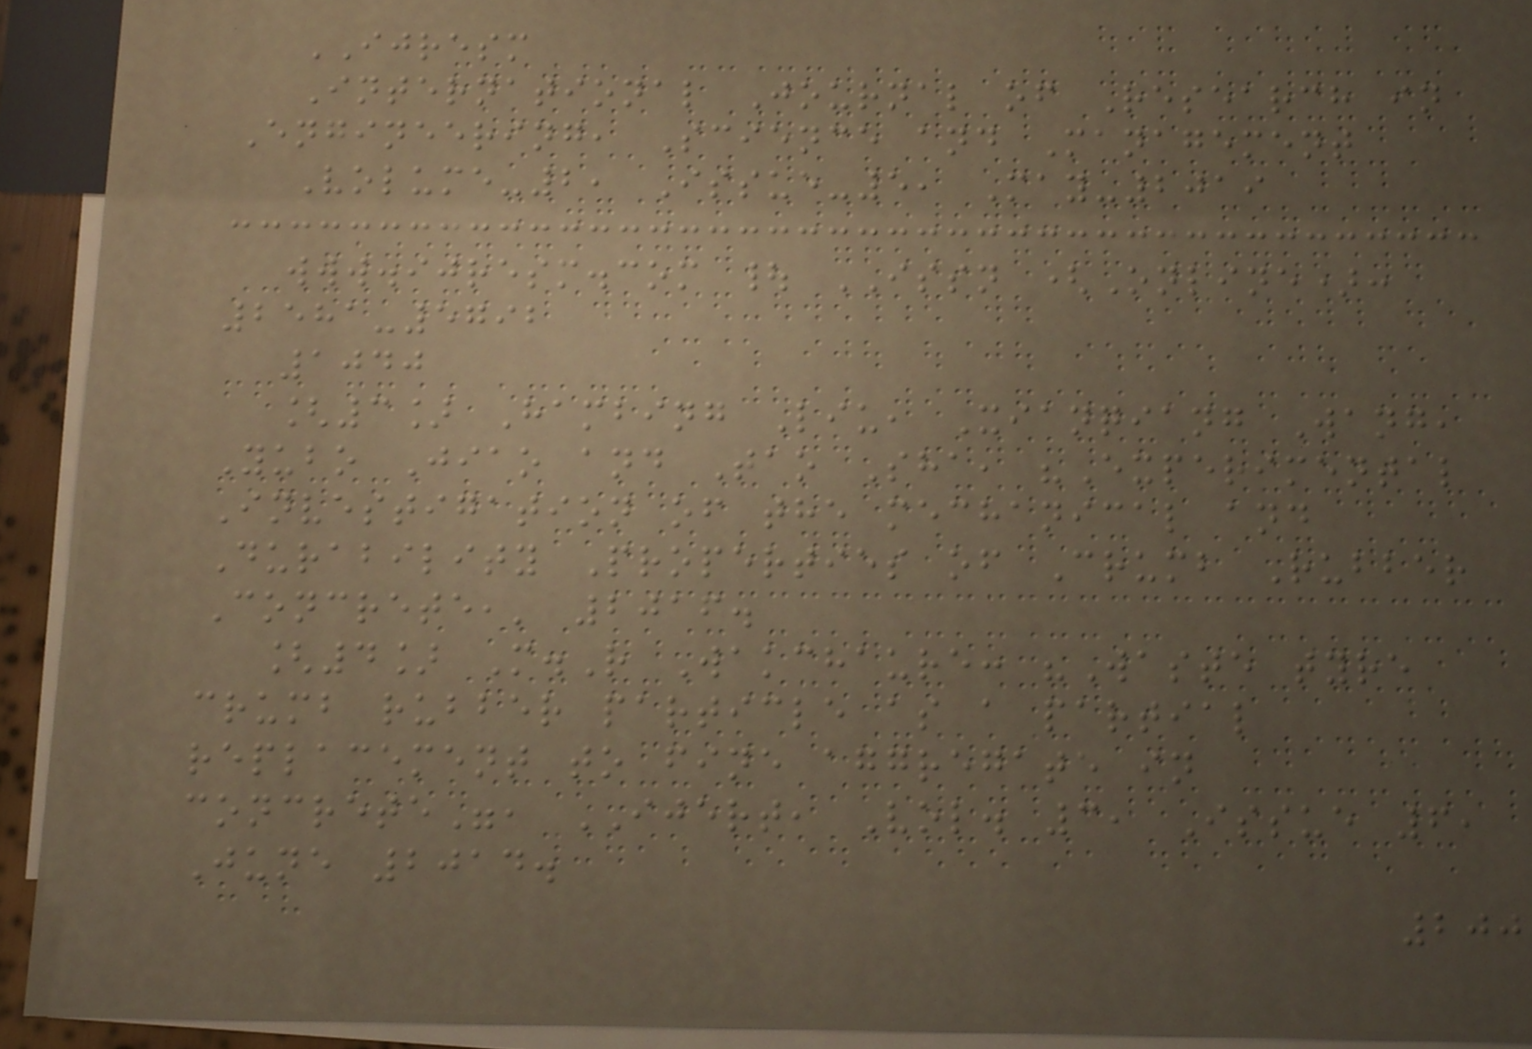IJRESM
International Journal of Research in
Engineering, Science and Management
Volume-2, Issue-5, May-2019
www.ijresm.com | ISSN (Online):
2581-5792
1040
[3] Hambing Liu, Xianqiang Wang,
Yubo Jiao and Tao Sha, "Experimental
Investigation of the mechanical and
Durability Properties of Crumb Rubber
Concrete,' 2016.
[4] M.R Wakchaure: "Waste tyre
crumb rubber particle as a partial
replacement to fine aggregate in
concrete", IJERT, Vol. 3, Issue 6,
June 2014.
200
